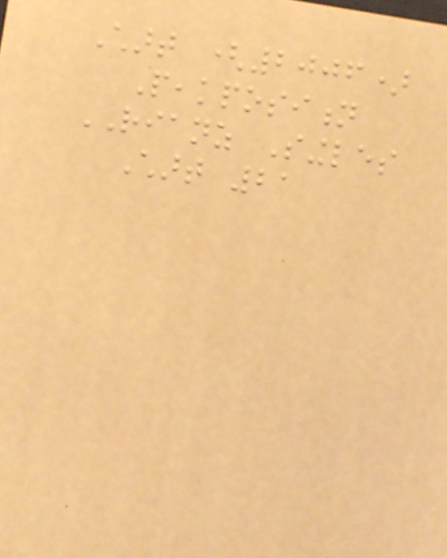Chart (2006)
Peakposition
RIANZ Singles
Chart 21
